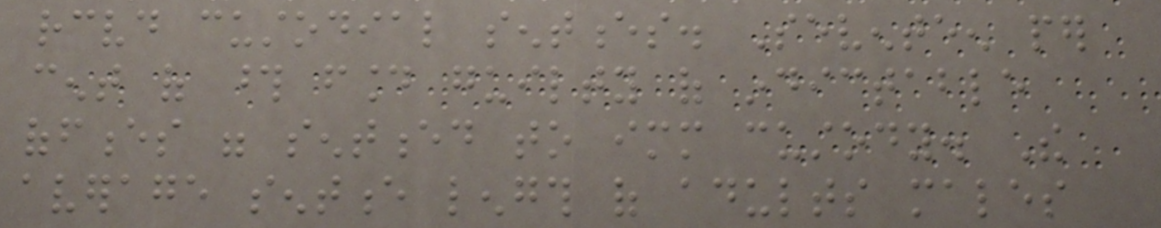received custodial sentences. Seventeen per
cent of those found guilty of indictable
offences were sentenced to immediate custody. The
average sentence length of adults males
